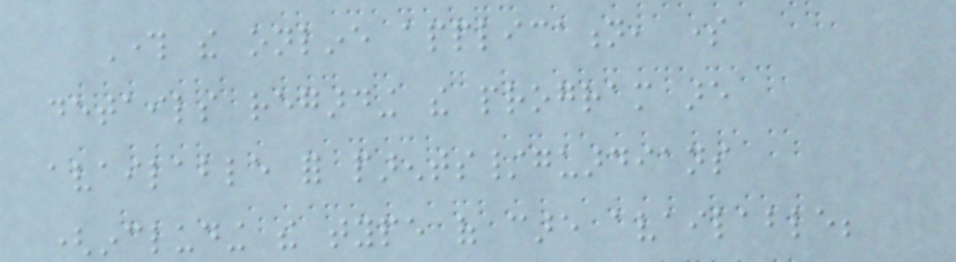Through the online application, some
details regarding the program are
available for parents/guardians
(including the type of care available;
